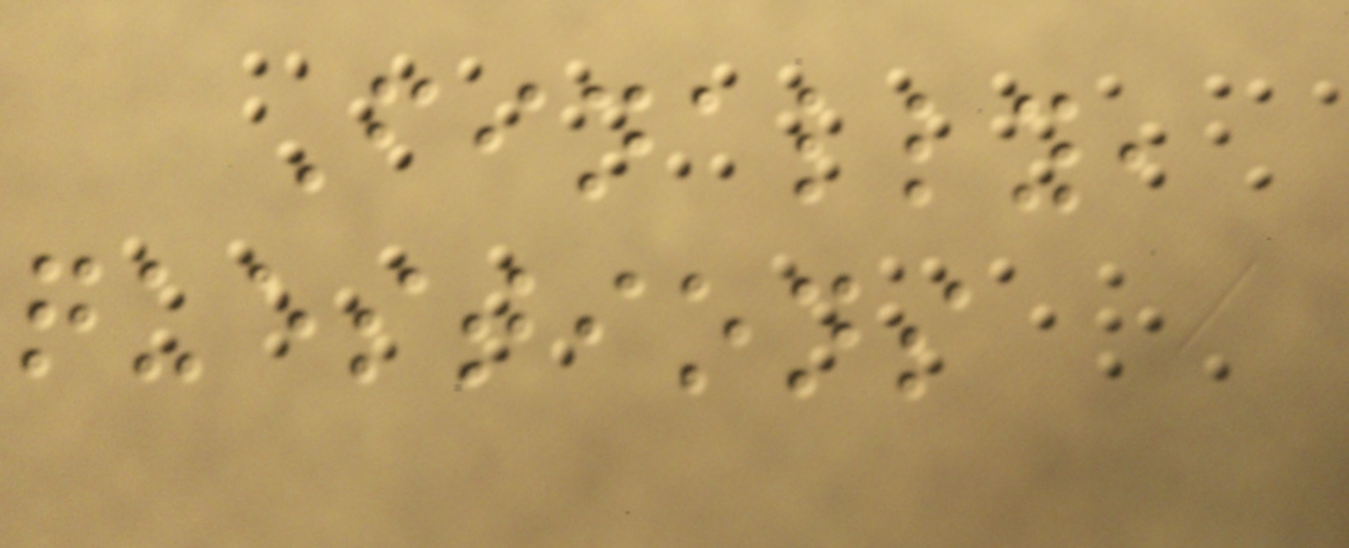Finally,
questions
